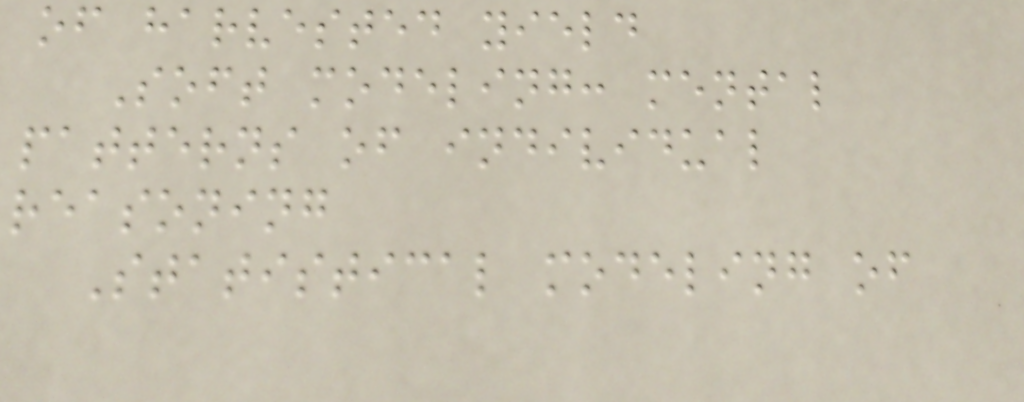of harvested yield
Soft modeling: mental
patterns of individual
reasoning
Statistical modeling of
